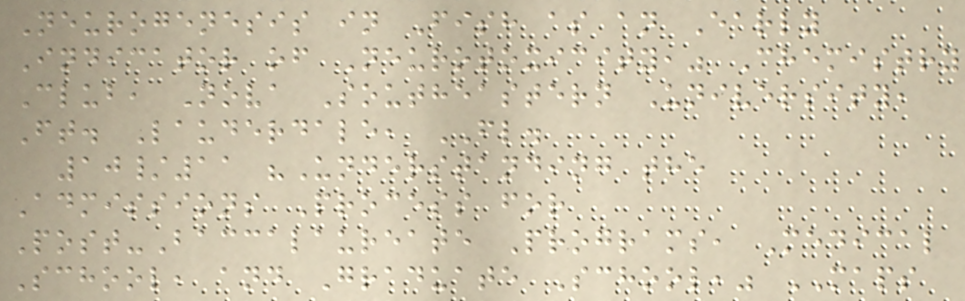Neurogenesis in Fish as an Early
Indicator of Neurotoxicity," Chemistry
Club, Nova Southeastern University,
Ft. Lauderdale, FL.
10/11 "Understanding the
Admissions Process for
Post-Baccalaureate Programs, Medical
School, and Graduate School," MAPS
